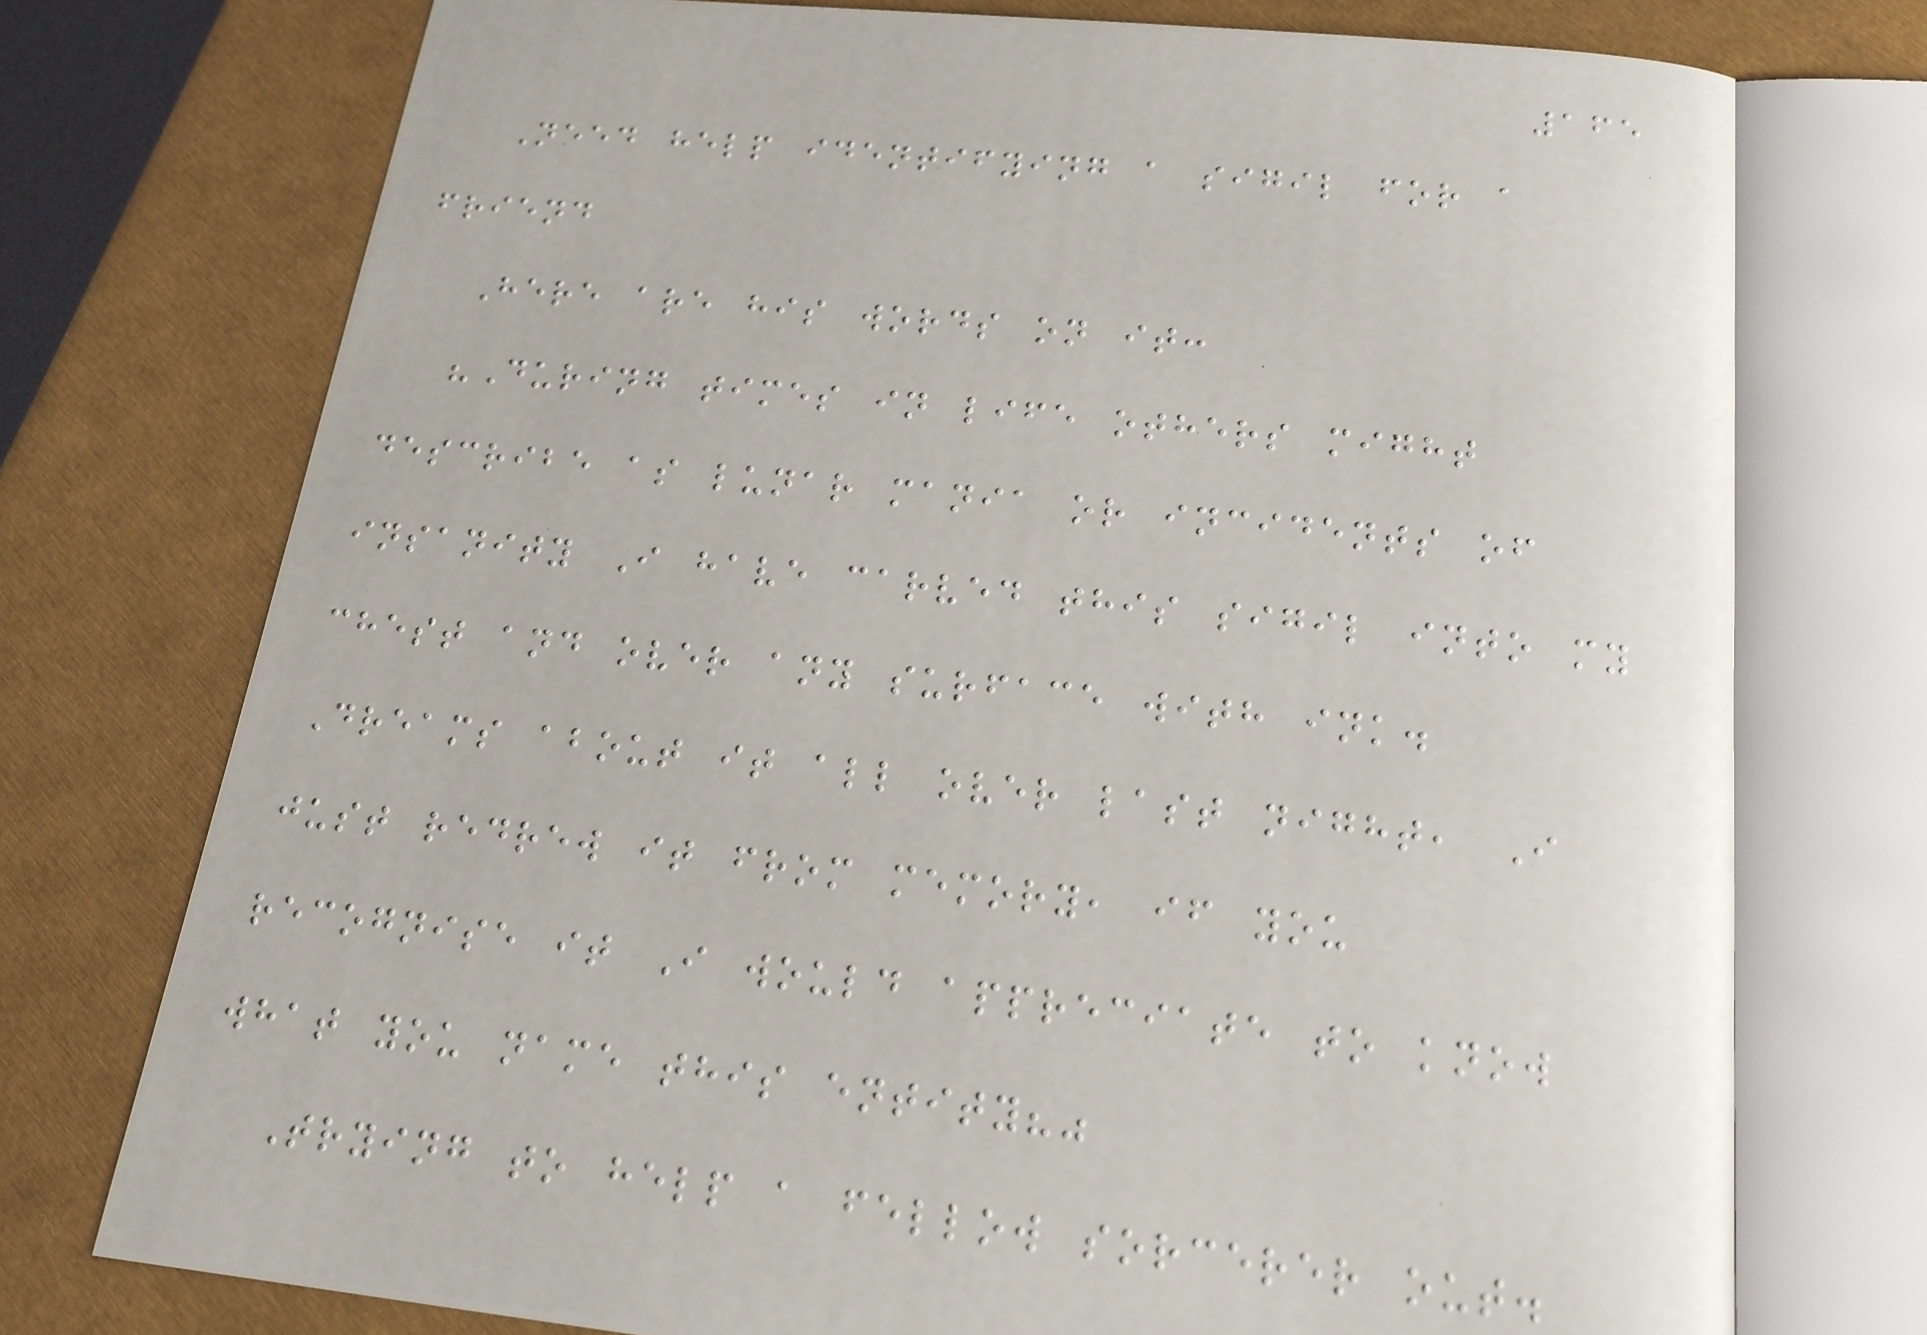165
Need help identifying a sigil for a
friend
Here are his words on it:
"During times in life others might
describe as lunar mania or incidents of
insanity I have carved this sigil into my
chest and over any surface with ink.
Dreams about it all over last night, I
just redrew it from memory, if you
recognise it I would appreciate to know
what you name this entity?"
Trying to help a fellow sorcerer out.
